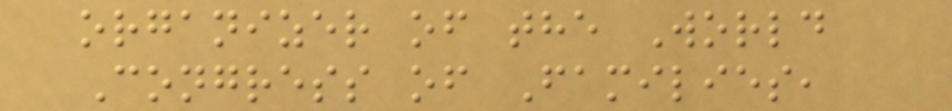organizer of the World
Congress of Families,
